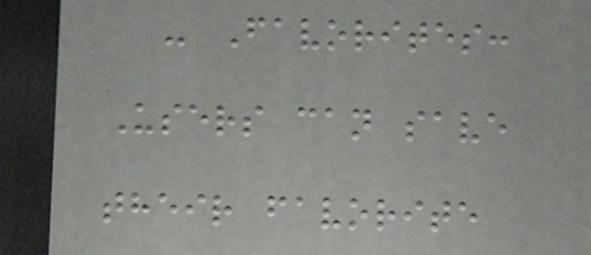- Favorites:
Users can save
their favorite
